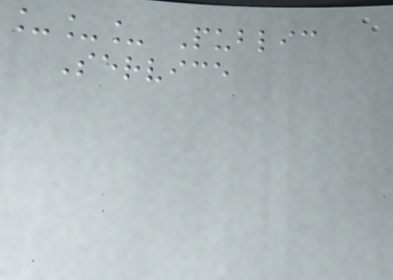___ Public
Service
